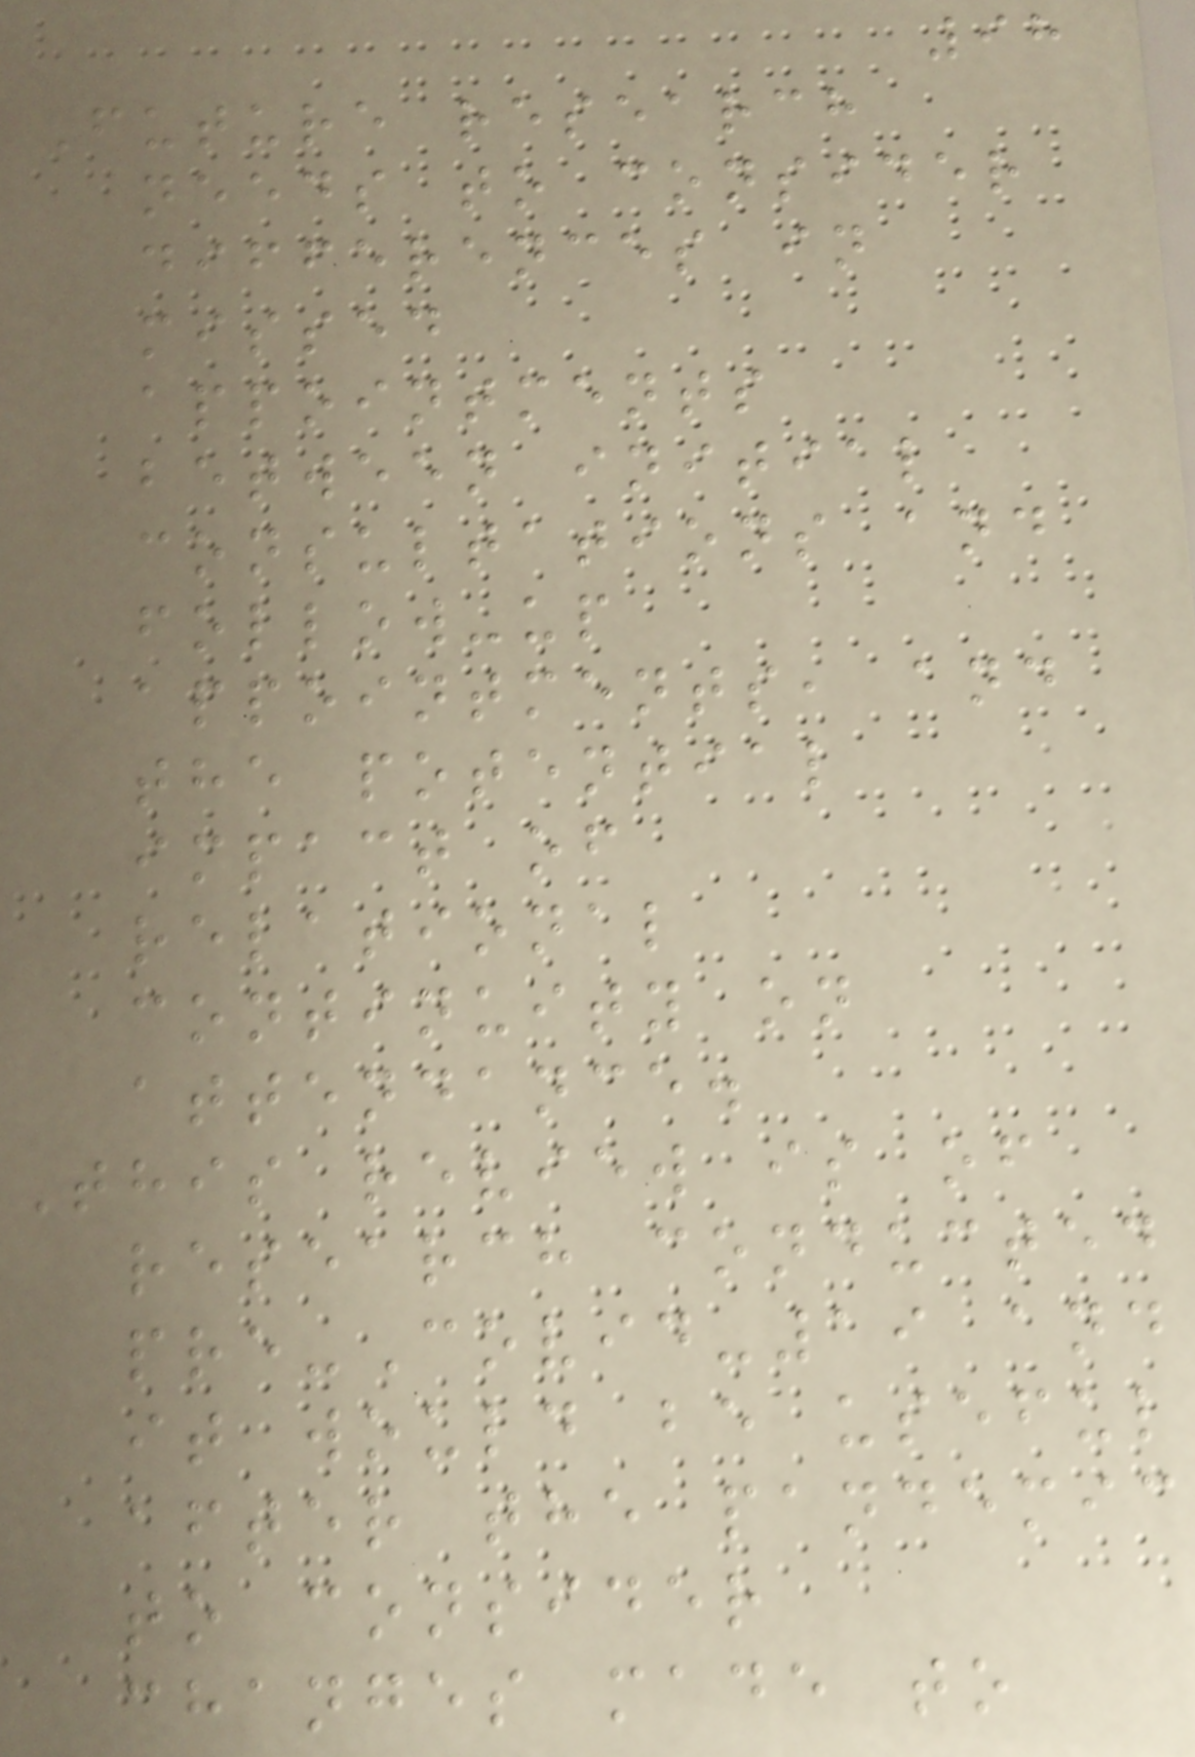98
Future research
needs to consider
differences in
missed
appointments
between initial
consultations and
follow-up
appointments, and
the potential
impact of
relational
continuity on
attendance.
This review is of
research conducted
pre-Covid-19 and
it would be useful
after the pandemic
to consider
changes made to
